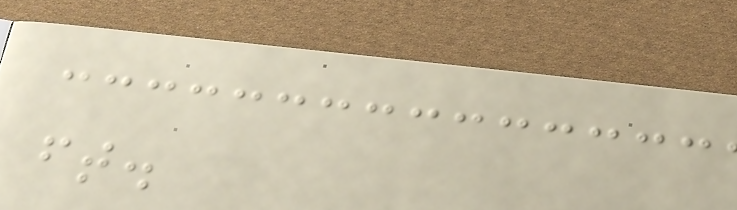ft.
